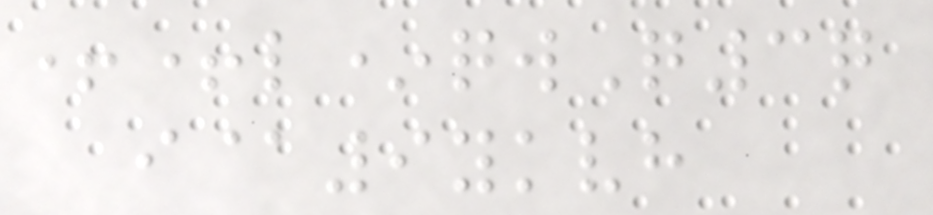++l*qwQ3q
i@9ykvh
